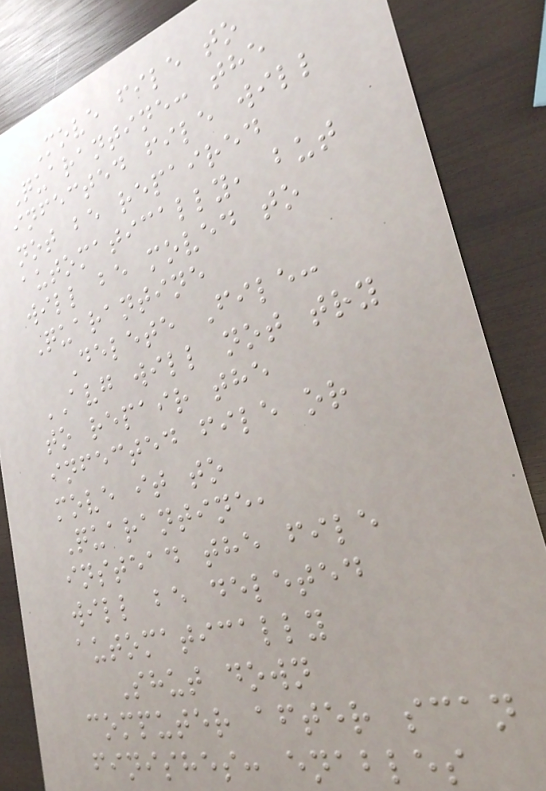Move file to
Quarantine: the
infected file will
not be repaired
automatically, but
will be moved to
Quarantine
Delete File:
AVG will not try
to repair the
infected file or
move it to
Quarantine,
instead the file
will be deleted
automatically
Shut down
computer after scan
finishes: enables
